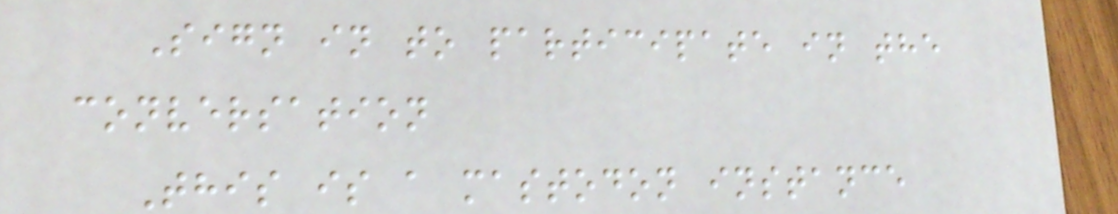Sign in to participate in the
conversation
This is a mastodon instance
